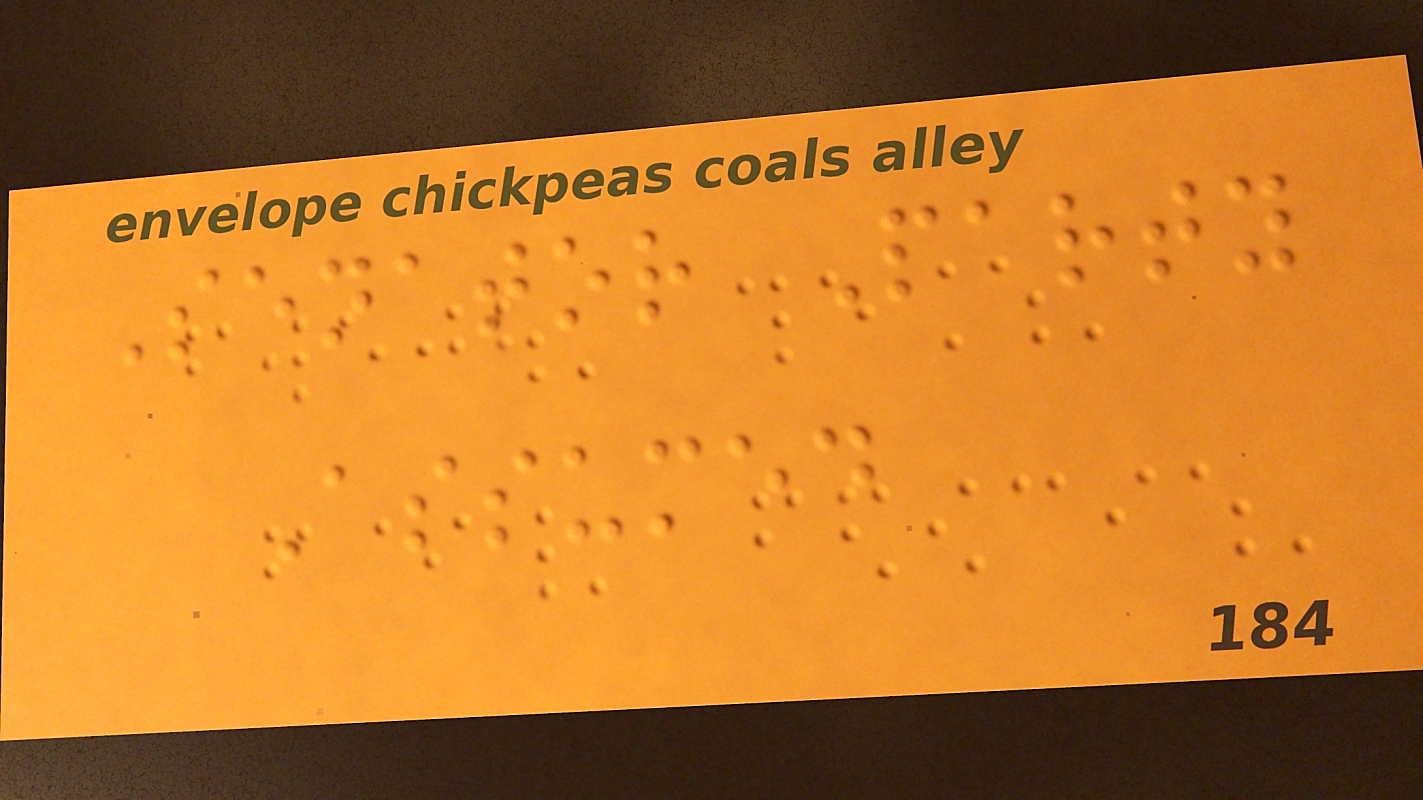Senator Party
Assumed
